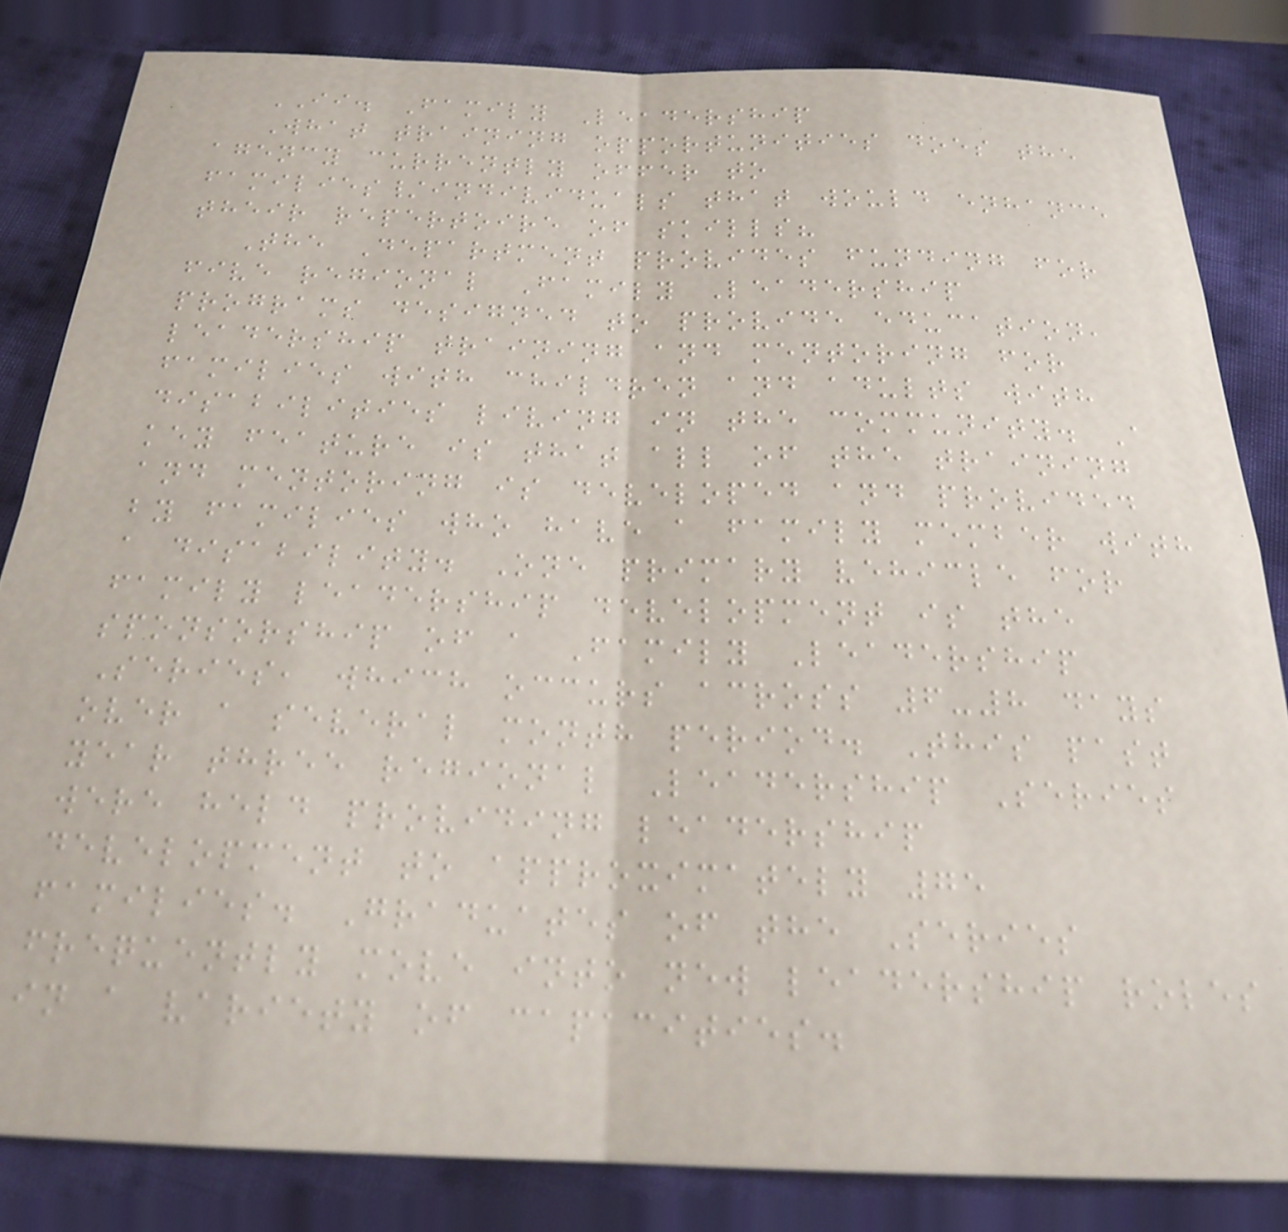II. Family Leadership
What training opportunities does the
agency currently offer to
families/individuals that would enhance
their repertoire of skills?
The Department provides funding for
five regional Family Leadership
programs designed to provide education,
leadership training and mentoring for
families with children and adults with
disabilities living in the community. A
key feature is that all of the training
and mentoring is developed and provided
by families who have a family member with
a disability. One primary vehicle for
family leadership development is the
sponsorship of a Family Leadership
Series, which occurs across 6-8 days
over a several month period. This past
year three regional Leadership Series
were held providing leadership
development to approximately 75
families. Graduates of the Series
frequently move into new leadership roles
in a variety of capacities.
